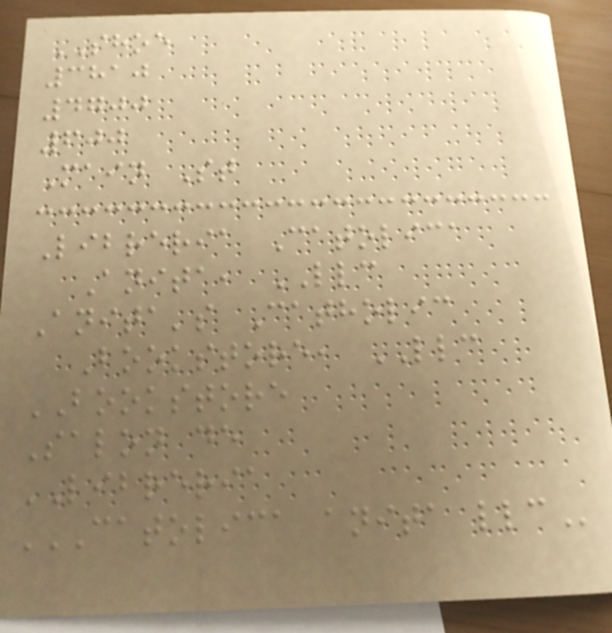SHOE
3810
4700
600
Main St
Libreria Catolica
Anita, LLC
Anita's Catholic
Bookstore, LLC
BOOKSTORE
Salon de
LIBRERIA
CATOLICA ANITA LLC
